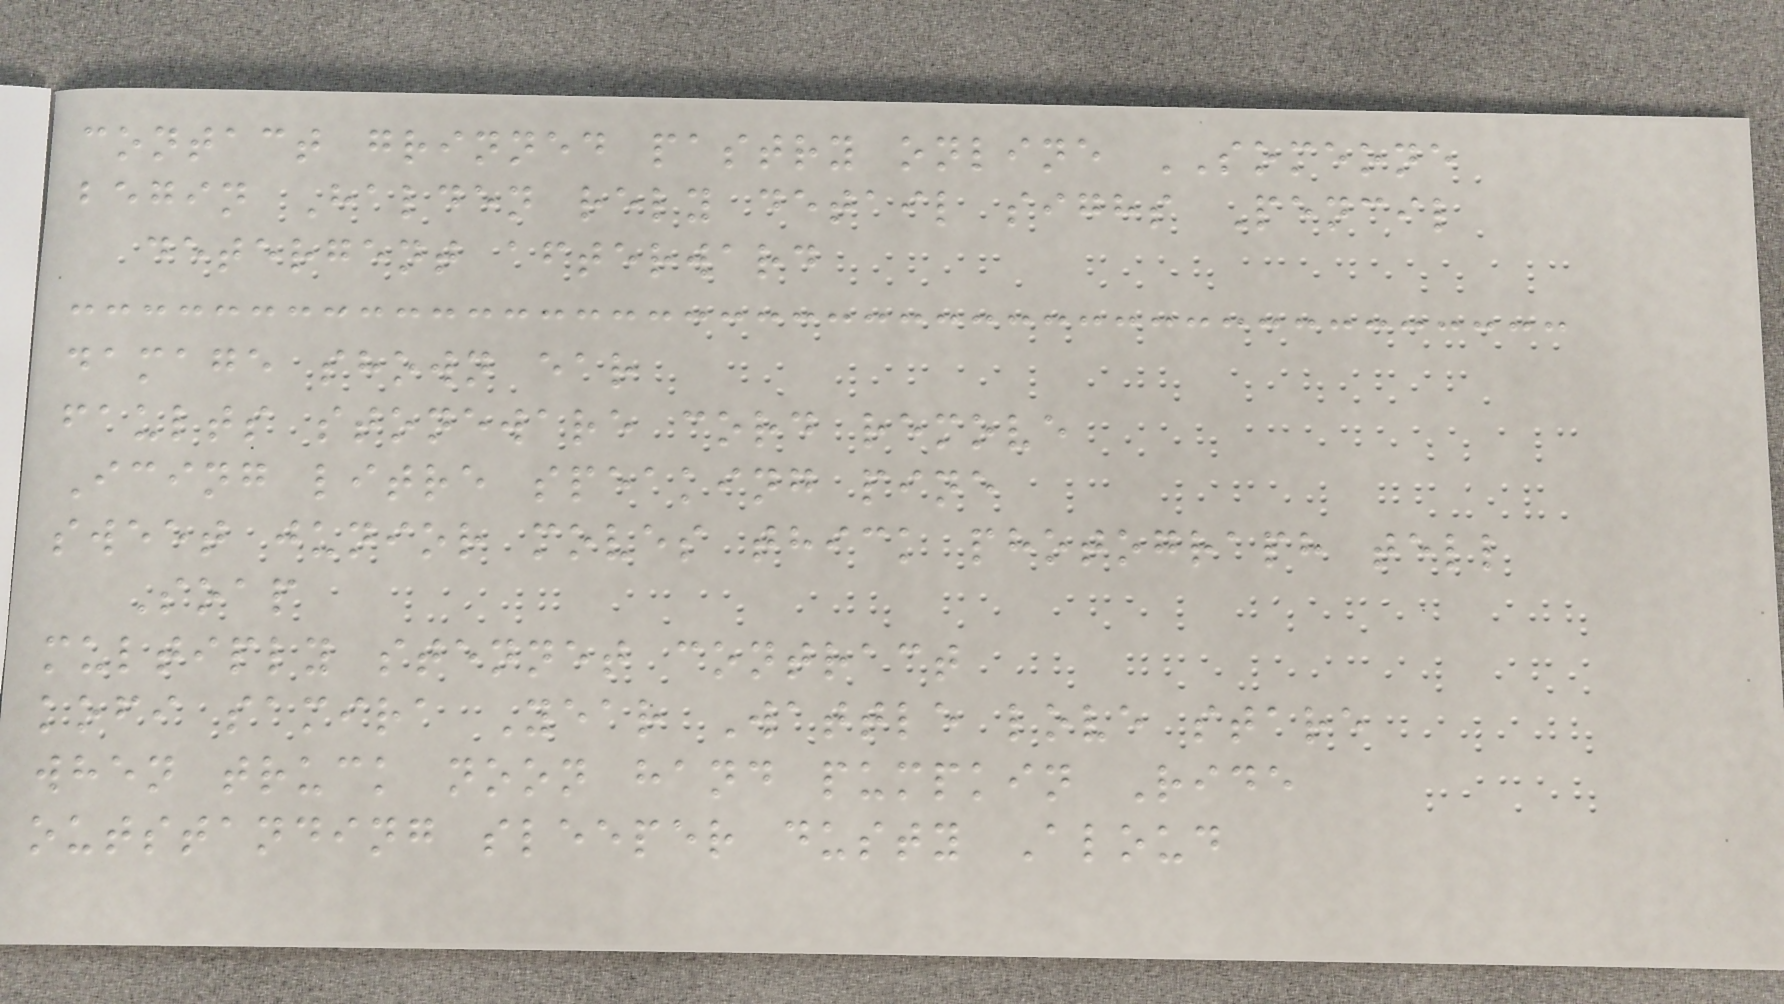contact grinned pastry online SOMEONE
begin Halden rely detail sighs Pencil
detergent afterward
damage shown ear
faults stoneware cord remove
Icing litre speaking pine
sweet junior moves thick photograph tell
Soap
multiply stennet contract
kofi samira Year Wattle love stare
when truck noon hand pumpkin Ride
outstanding sleeper dusty Aloud
